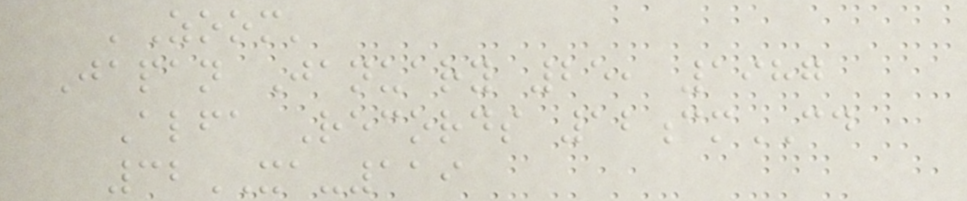'Zoom'
Japan January 25, 1987
Alfa Records 12cmCD
32XA-119
